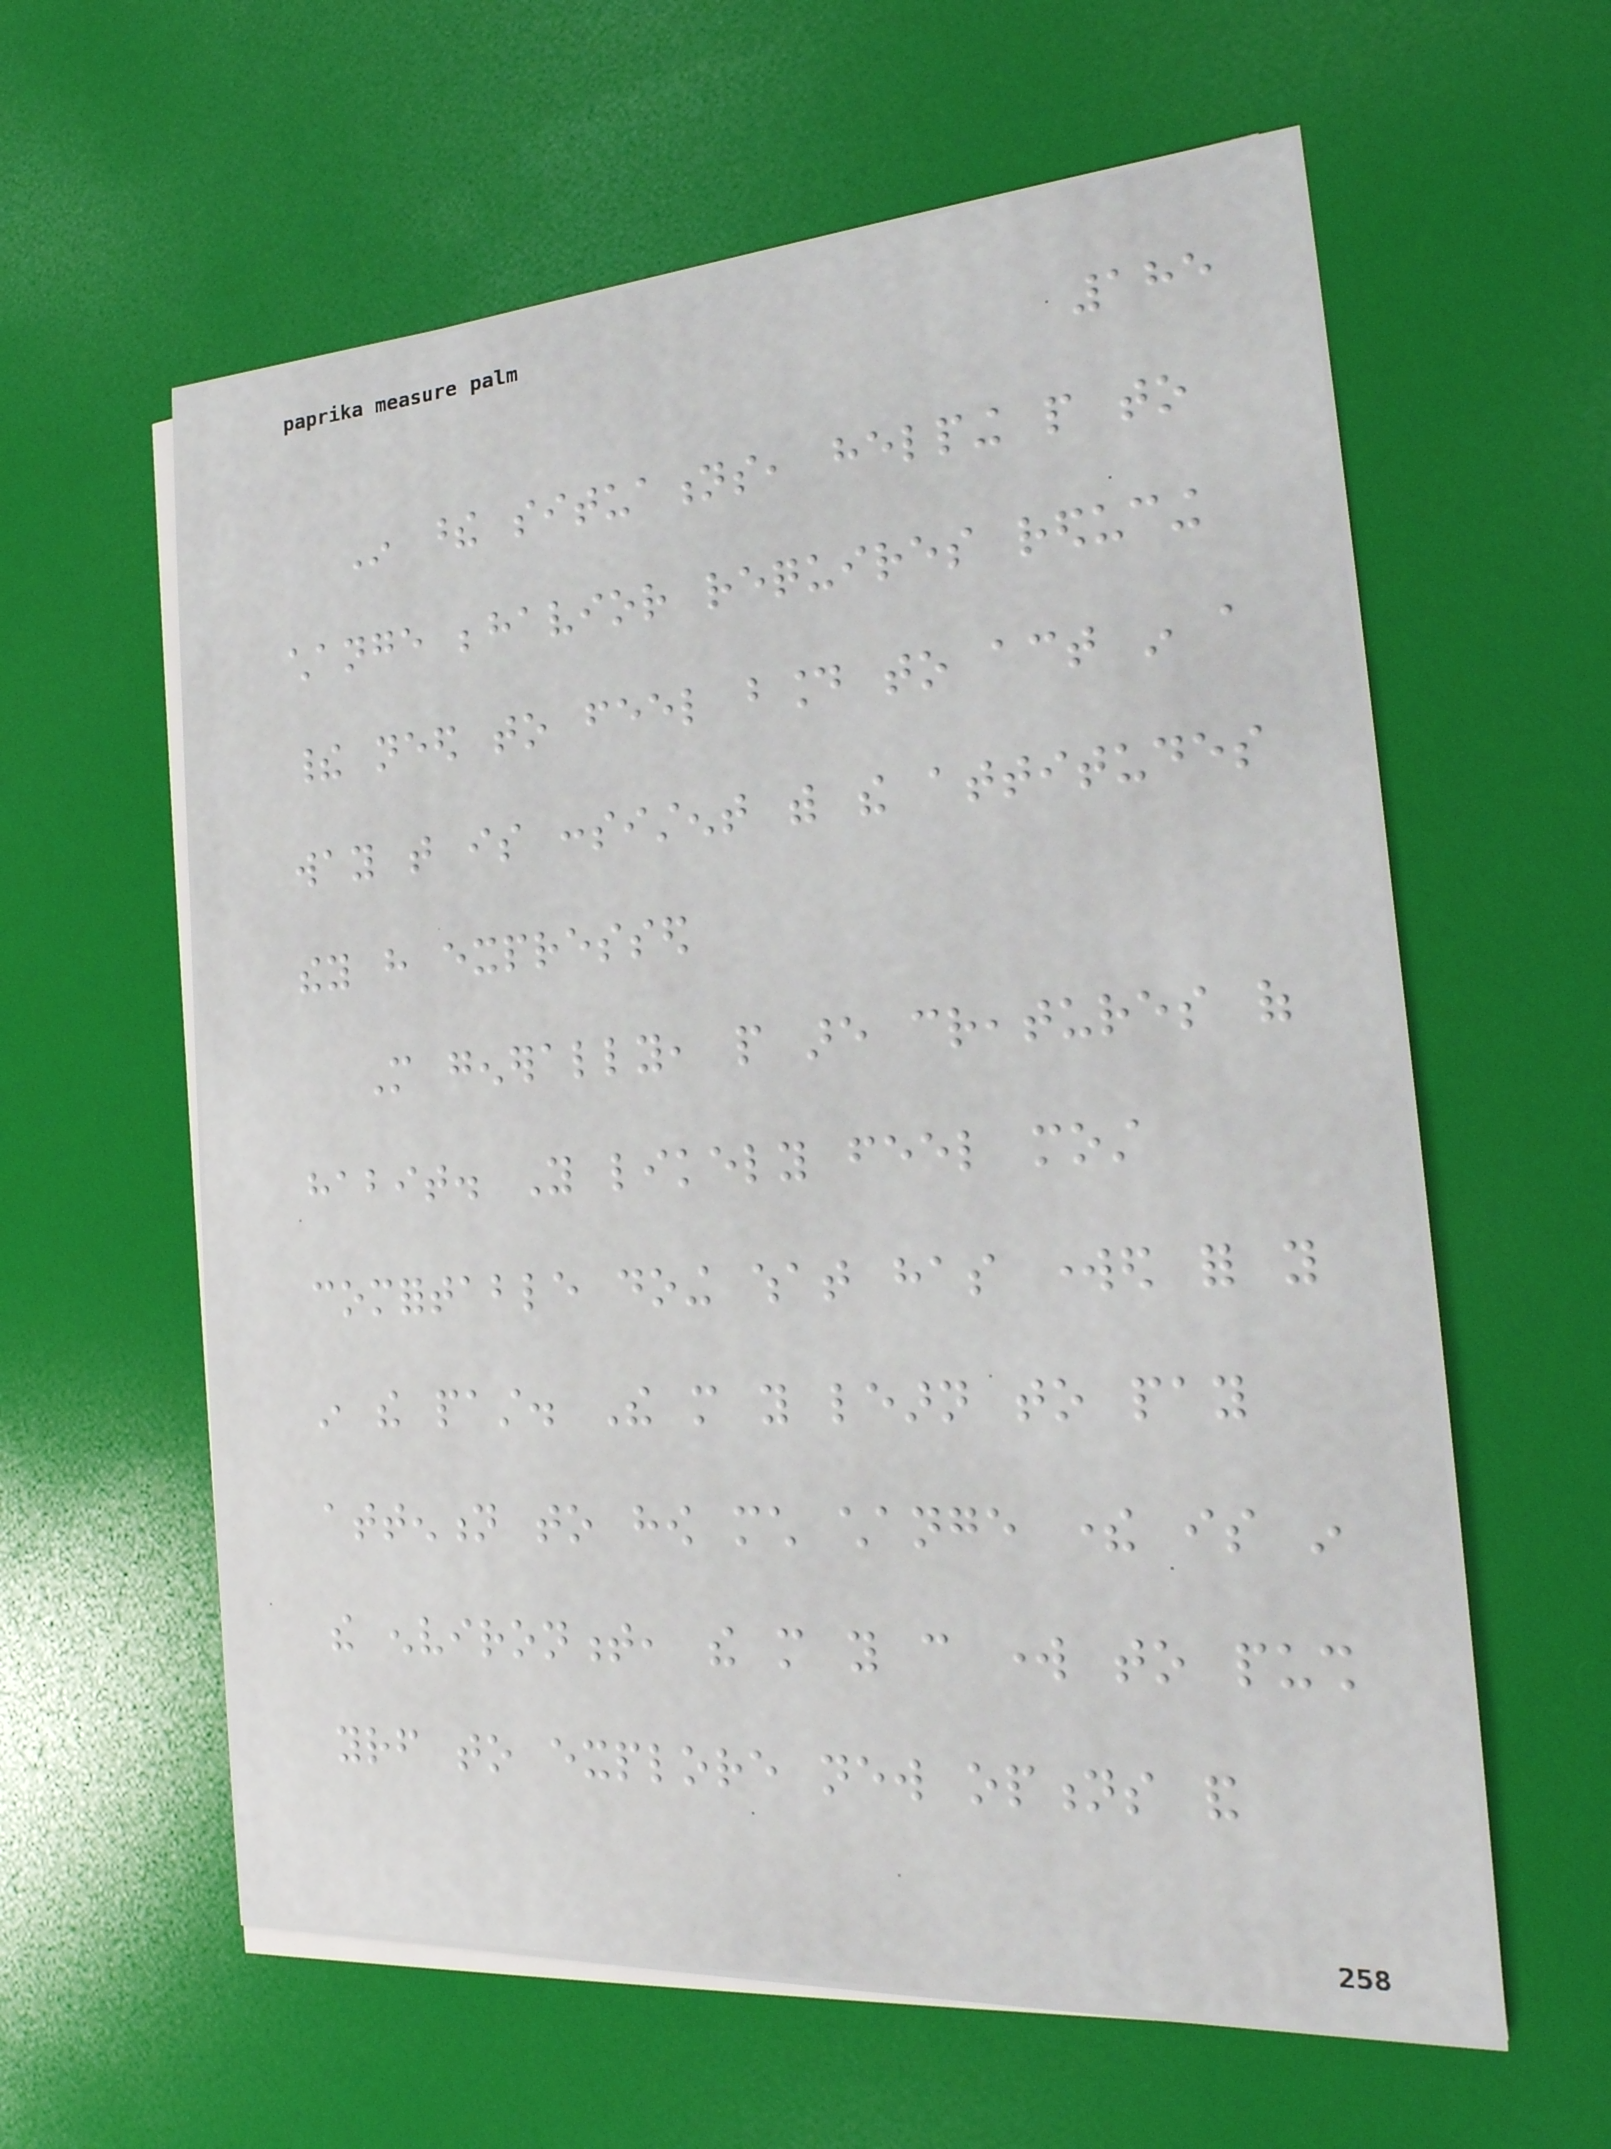185
In these situations, helping people to
change behavior requires reducing
their need to feel bound to act in a
way that is consistent with the attitudes
they have expressed
More generally, people are creatures of
habit. You likely feel most
comfortable doing what has worked for you
in the past. The more you learn to pay
attention to how much change there is in
the environment, the more you can work to push
yourself to explore new options and
